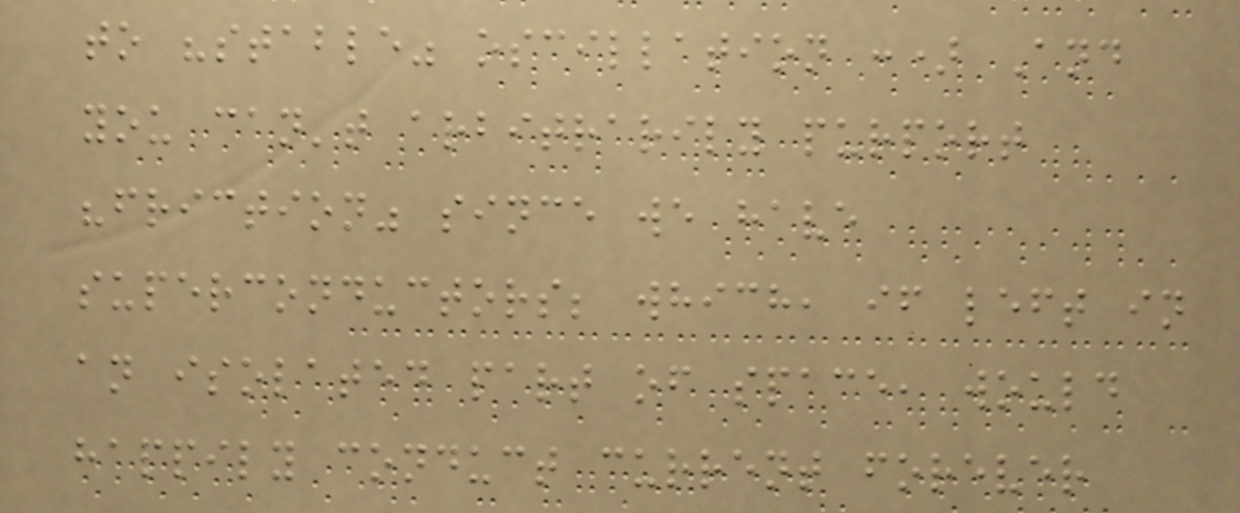to "stable" oscillation :) And
you can't arbitrarily purport
"friction" since we have
superconductors; which, if left in
an isolated part of space, would
happily conduct current forever
